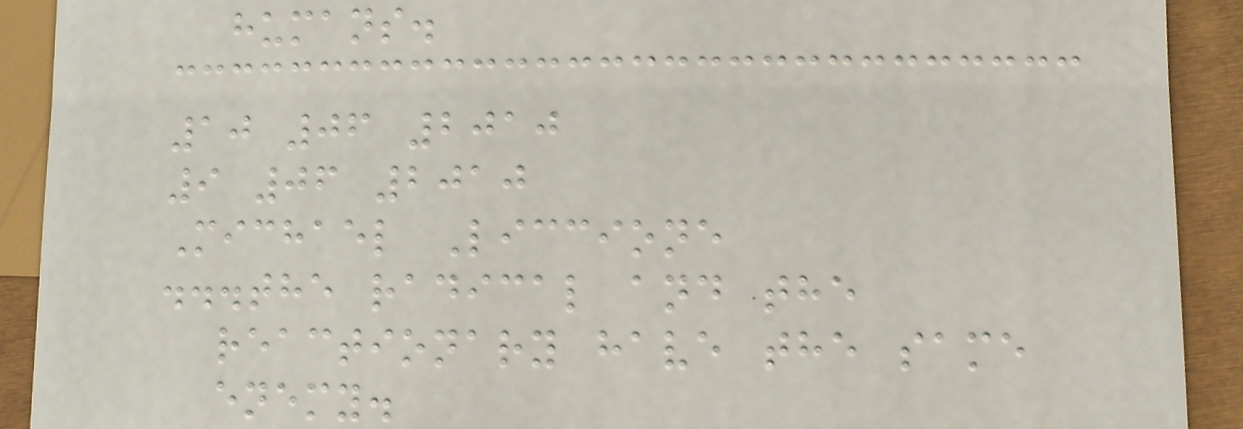humans.
10 06 2010
9 06 2010
Michael Liccione
...the radical and the
reactionary have the same
enemy.
